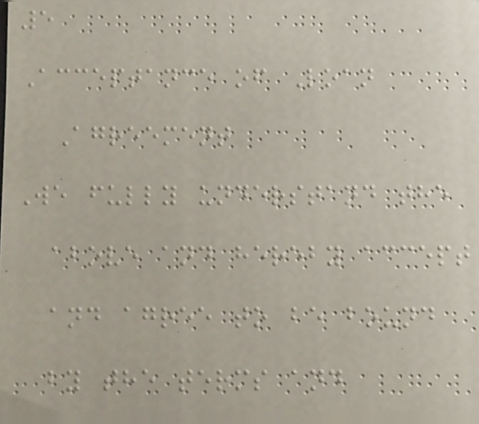5
Acceptance of Loan
Agreement
We fully understand the
above and hereby accept
and agree to be bound
by the terms and
